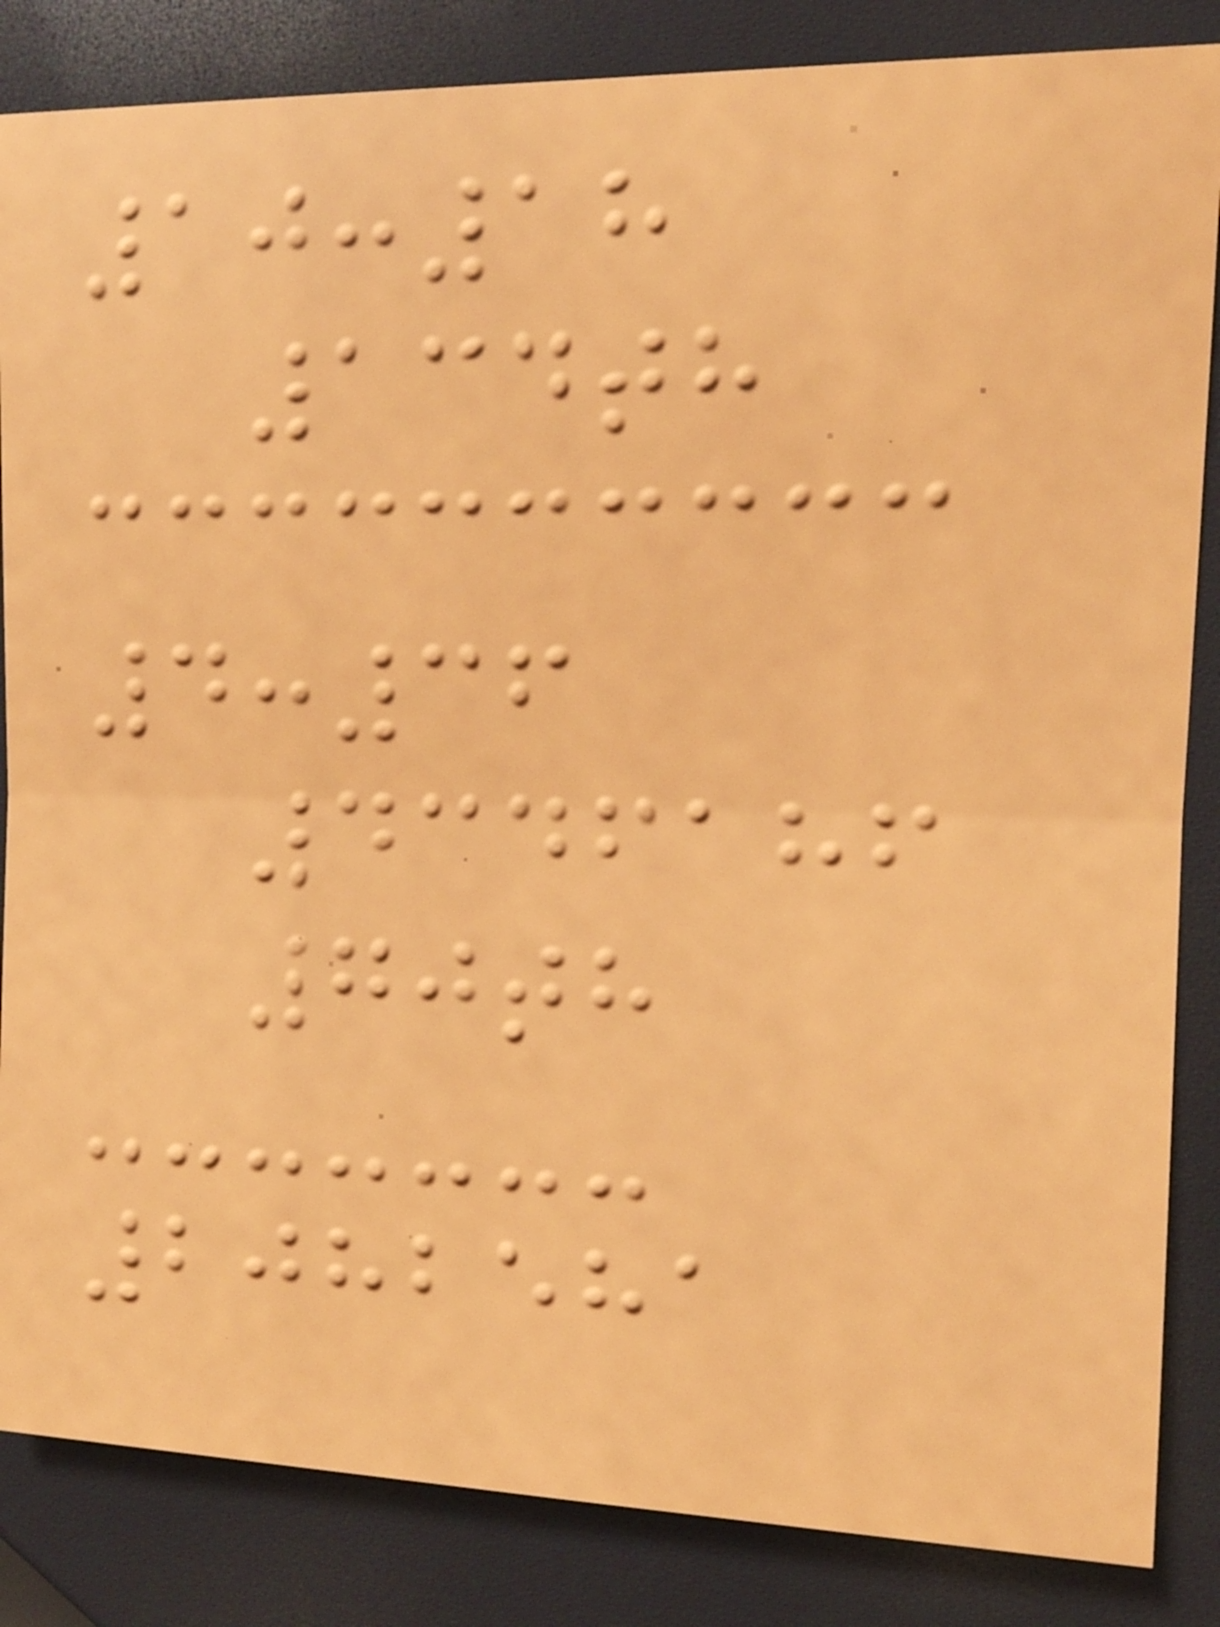10:18
134th
4:36
4346186
70th
2082581
